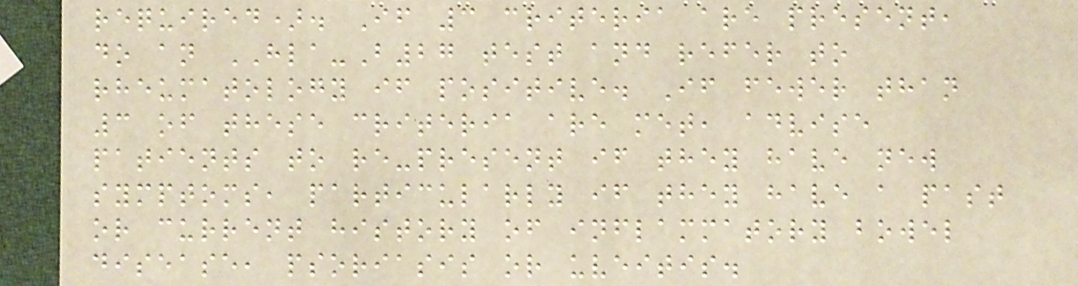required). If 3 criteria are present,
do an HLA-B27 test and refer to
rheumatology if positive. If fewer than
3 of these criteria are met, advise
patients to re-present if they have new
symptoms, particularly if they have a past
or current history of inflammatory bowel
disease, psoriasis or uveitis.
